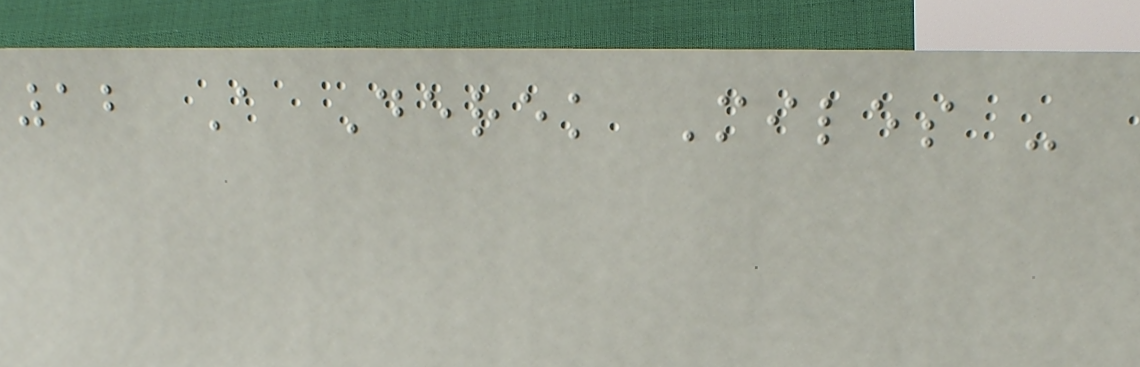12 A Derek Miles -
